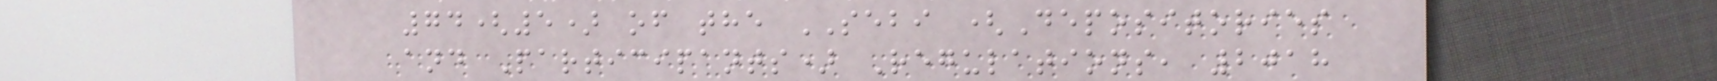74(5) of the SEBI (Depositories
and Participants) Regulations, 2018
